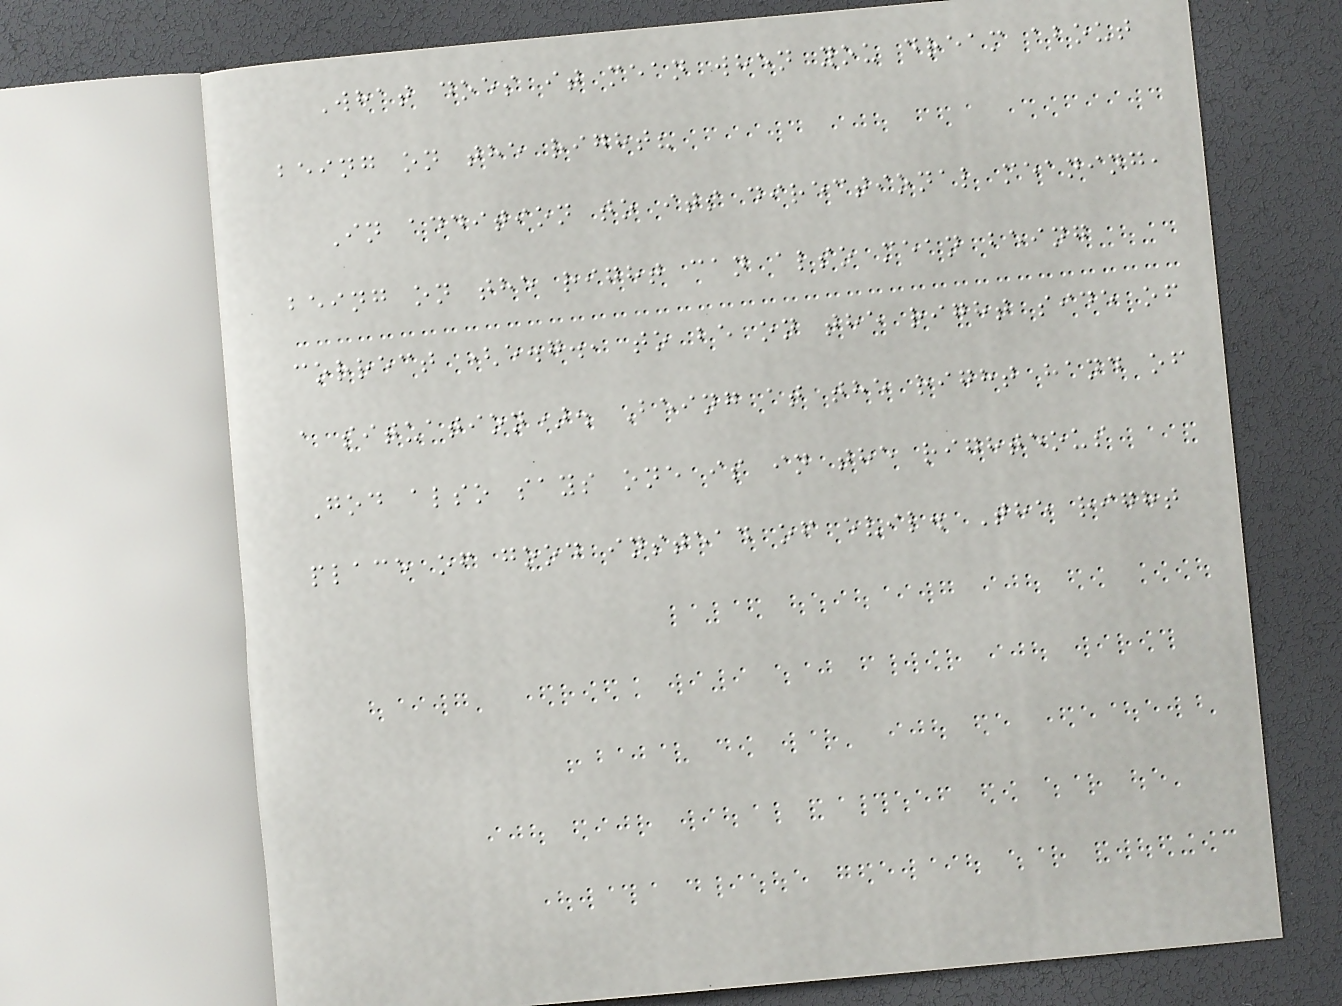What does it mean when you dream about
being on the right?
In addition to its directional meaning,
being on the right can also mean being
correct (e.g., to be on the right side of
a situation). Being at the right hand of
God also says one is in the righteous
place of good instead of evil. The right
